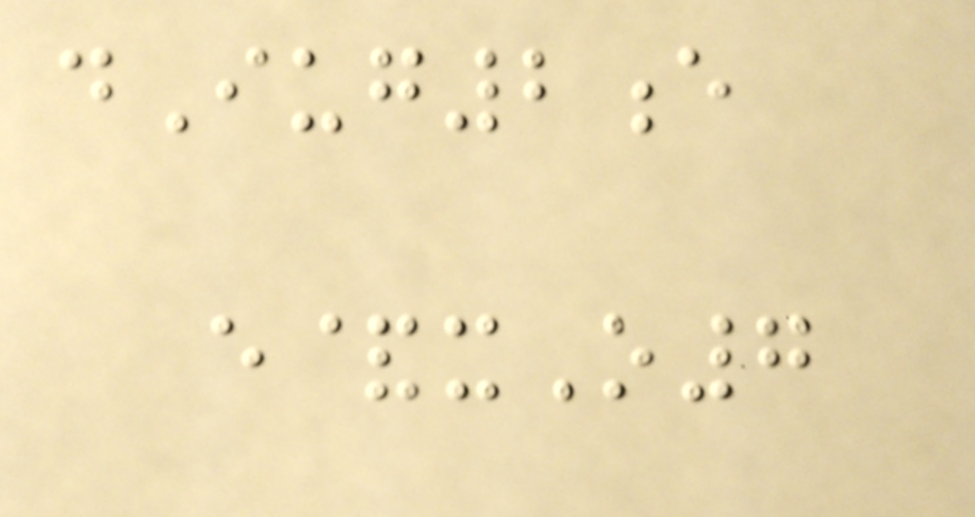dIug2e
e&xO7
